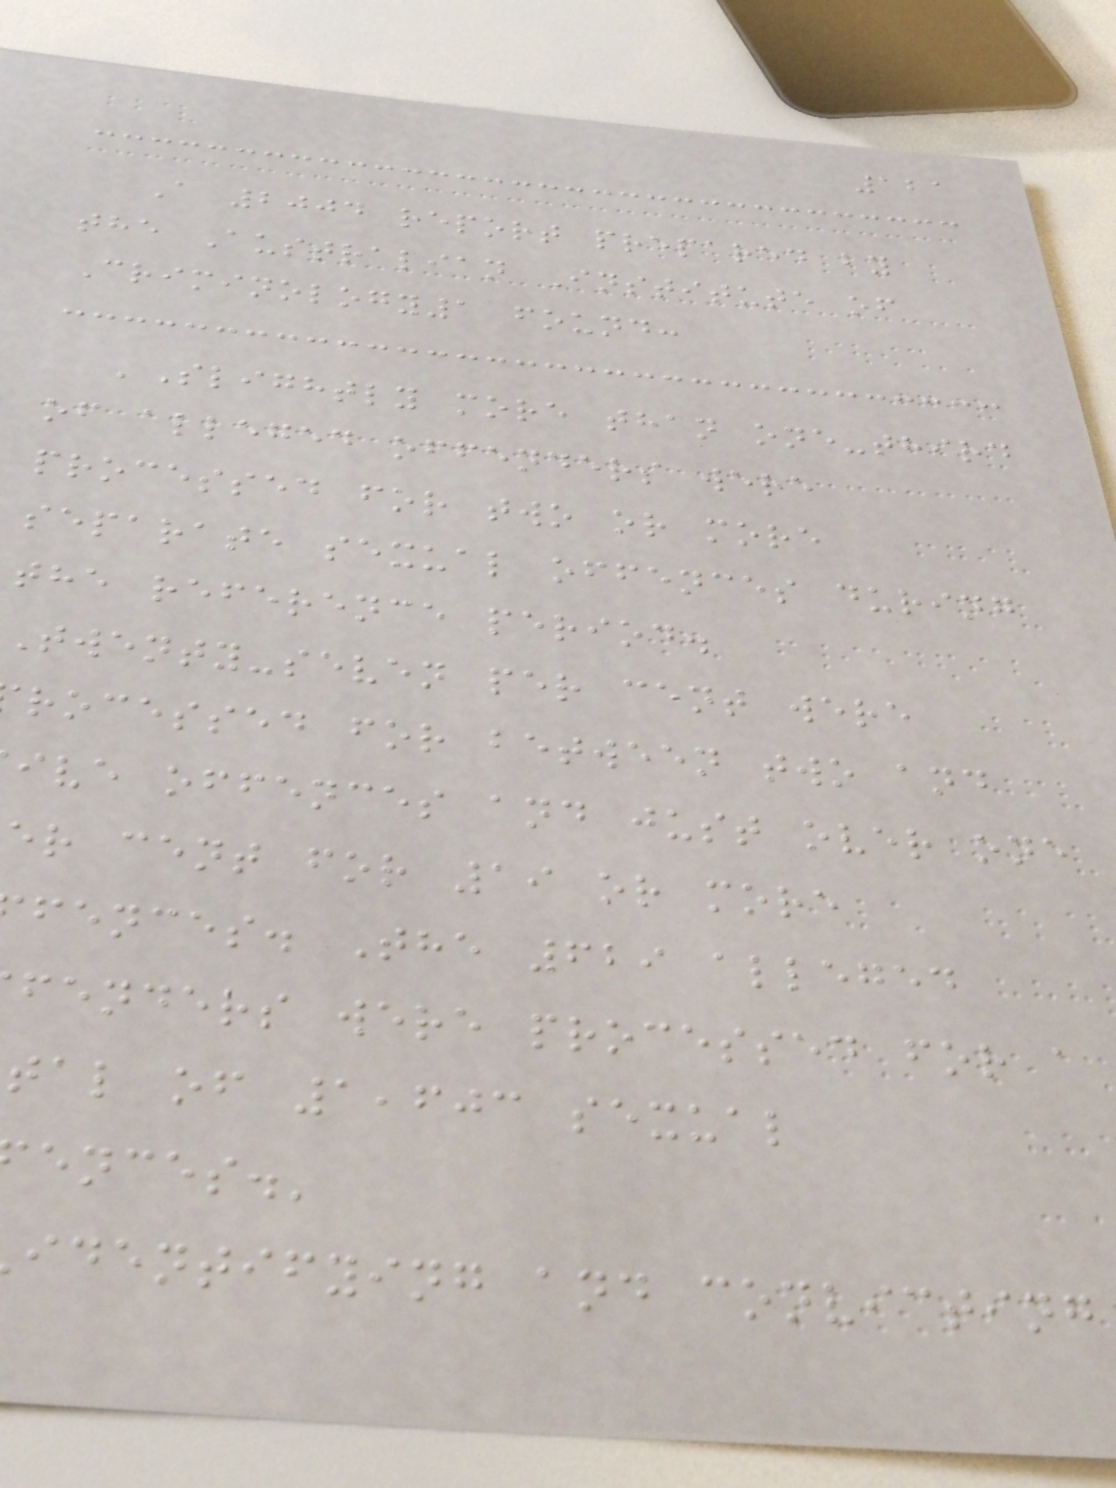121
A 2004 report prepared by
the Australian Institute of
Criminology1 found:
'Slightly more than one-third
of alleged offenders were
processed for two or more
separate sexual offences during
the reference period.
Twenty-seven per cent were
rocessed for between two and
ive offences and just over one
er cent for 19 or more
fences. The 629 alleged
fenders were processed for a
tal of 1,603 sexual
ences.'
identifying and convicting
